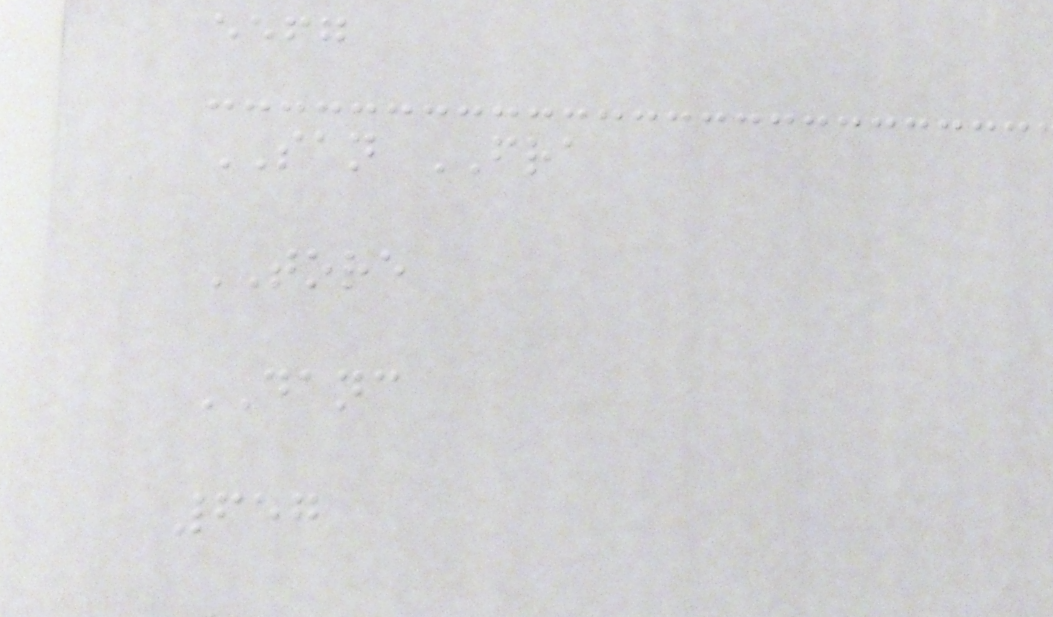eefg
SAN FRA
TORE
DANC
657
